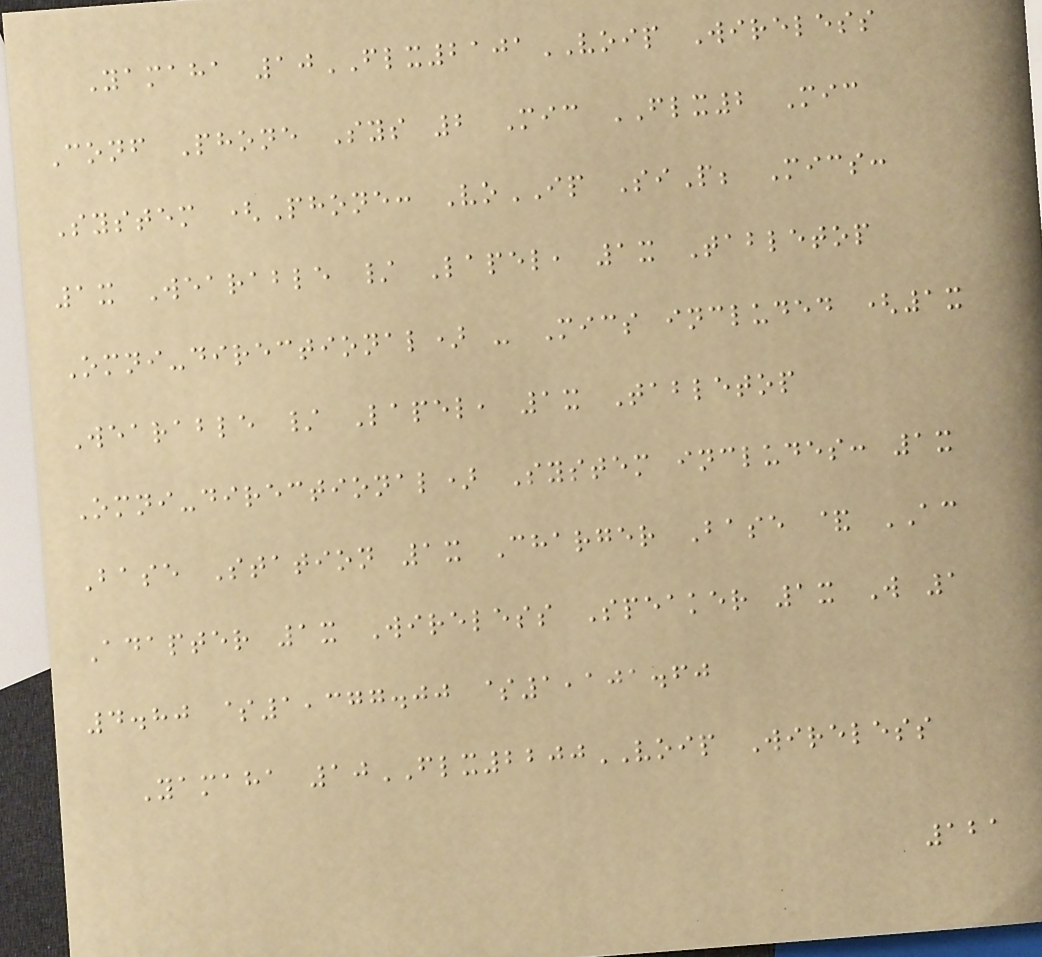Yamaha 10FLX2101VOIP Wireless
Conf Phone Sys 2 Mic FLX2 Mic
System (Phone: VoIP SiP; Mics:
1x Wearable / Lapel, 1x Tabletop
Omni-directional) - Mics included (1x
Wearable / Lapel, 1x Tabletop
Omni-directional) System includes: 1x
Base Station 1x Charger Base & AC
Adapter 1x Wireless Speaker 1x W 1
4.80 $1,377.00 $1,101.60
Yamaha 10FLX2200VOIP Wireless
121
